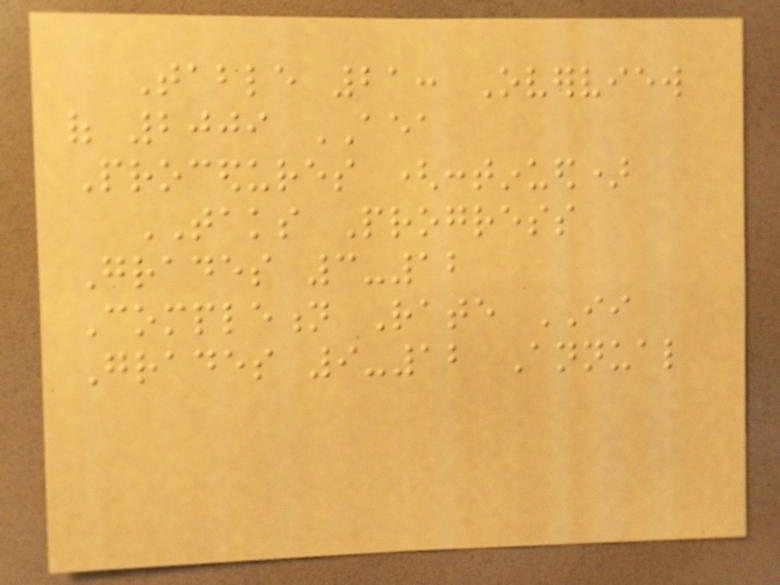Table 21: Overview
of 2009 AEA
Procedures (continued)
TAKS Progress
Grades 3-12
Completion Rate II
Grades 9-12 Annual
